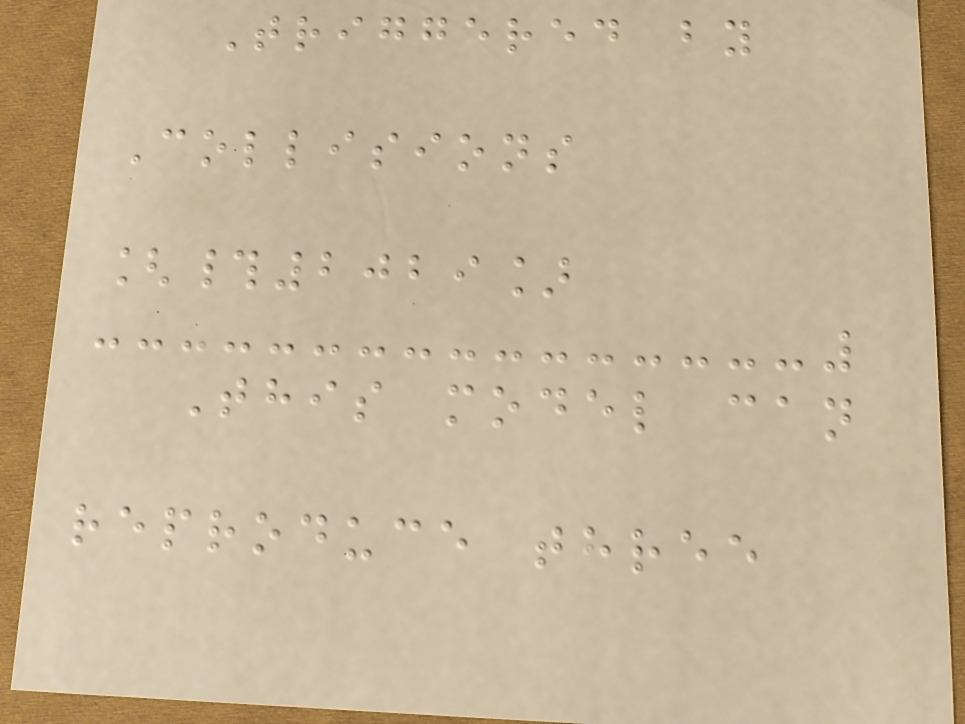Triggered by
Collisions
[#2029]
This model can
reproduce three
